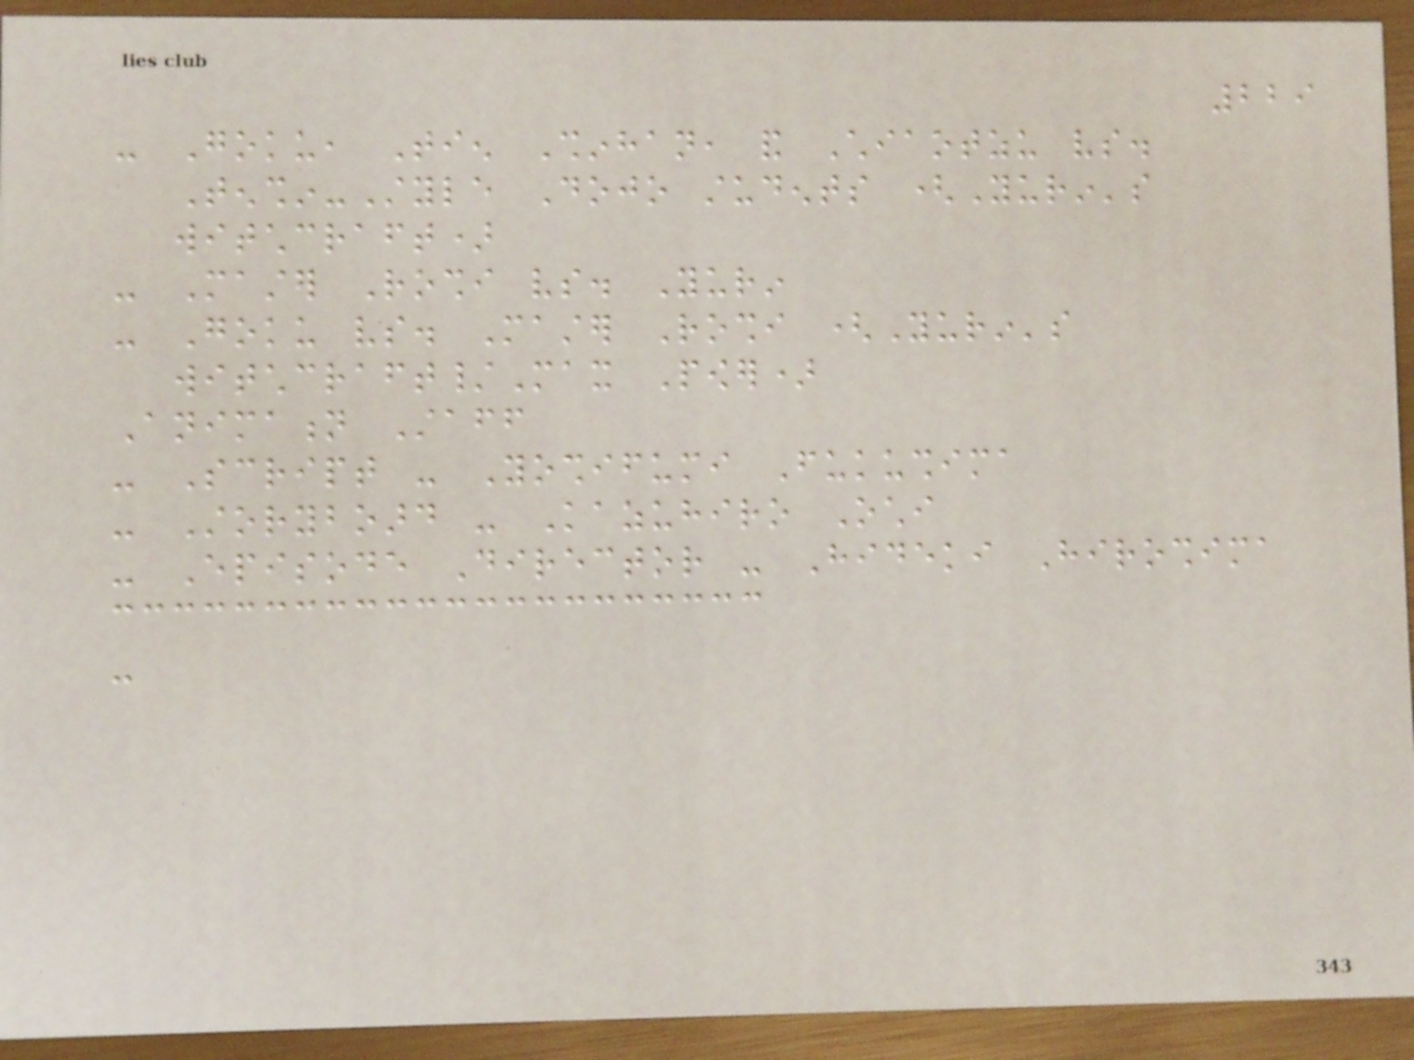229
- Goku, Tien Shinhan, and Chiaotzu vs.
Tenshin-Style Dojo students (Yurin's
witchcraft)
- Master Roshi vs. Yurin
- Goku vs. Master Roshi (Yurin's
witchcraft/Max Power)
Animation Staff
- Script - Yoshifumi Fukushima
- Storyboard - Kazuhiro Ochi
- Episode Director - Hideki Hiroshima
-
